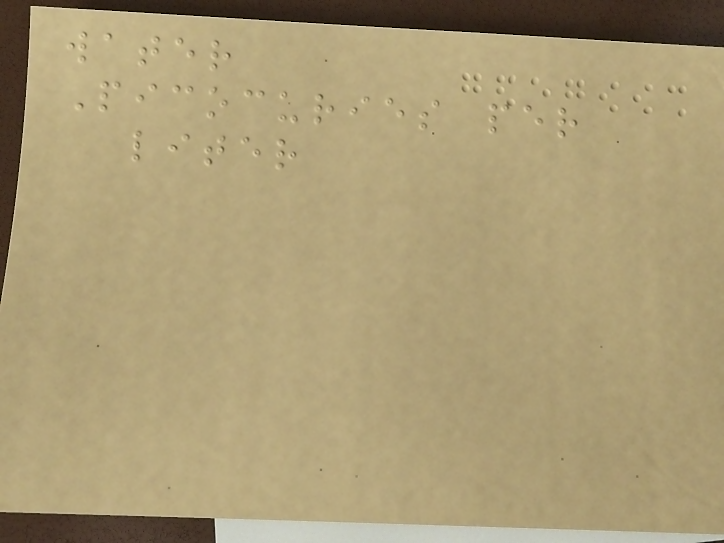water
Picocuries per
liter
